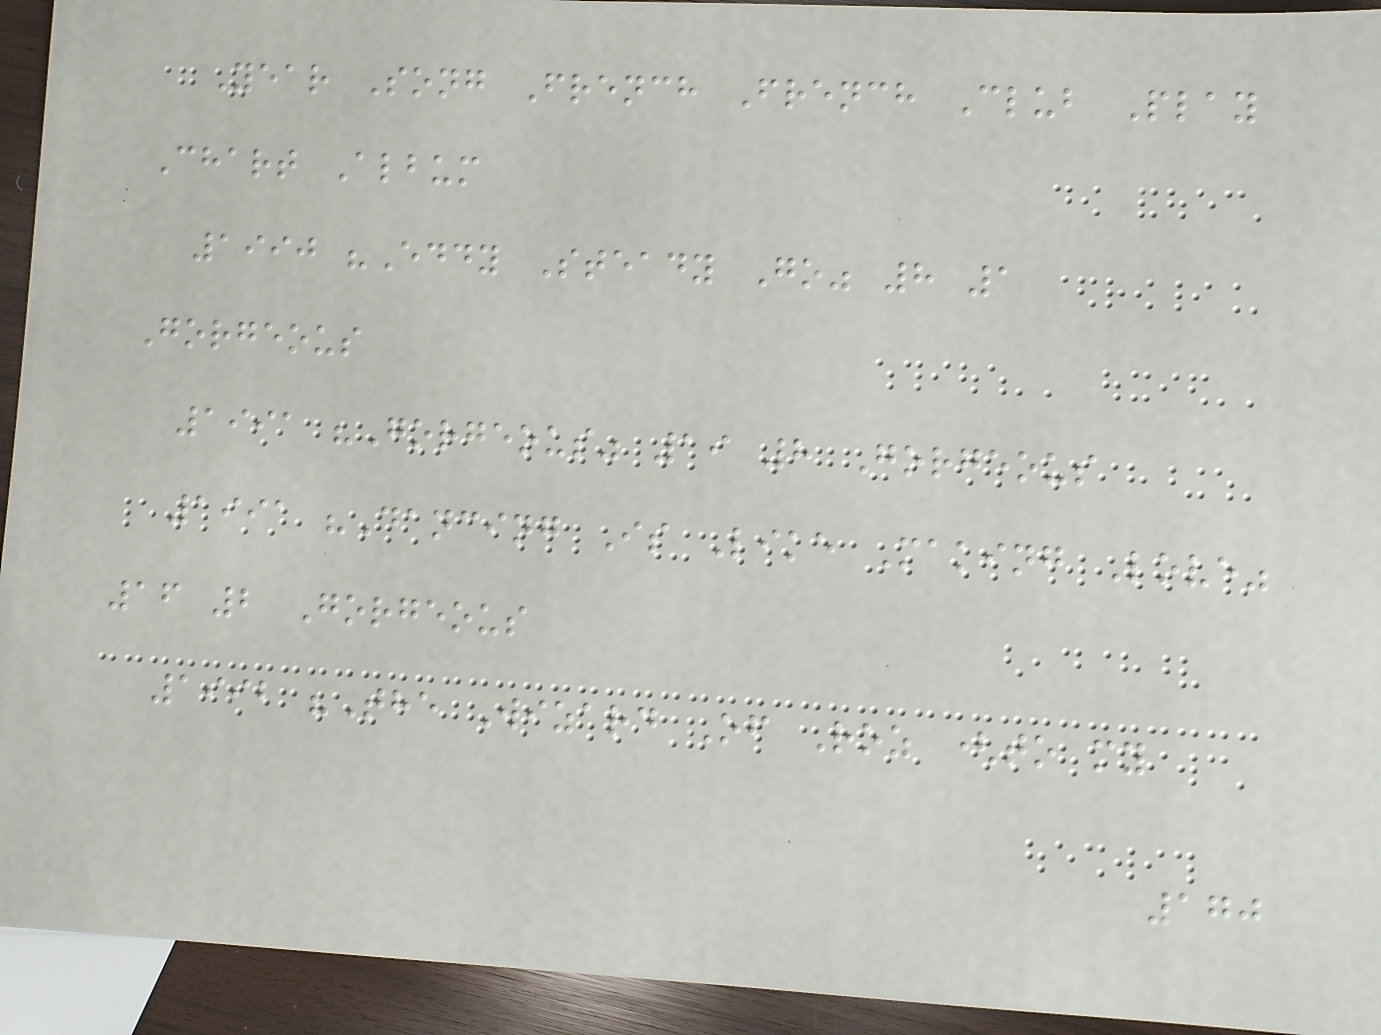Year Song French French Club Play
Chart Album
1990 "Eddy Steady Go" 8 1
Gorgeous
1991 "Gorgeous" 19 8 Gorgeous
1991 "Dancing Is Like Making Love"
16 2 Gorgeous
1992 "The Wizard Of Roz (to my
170
